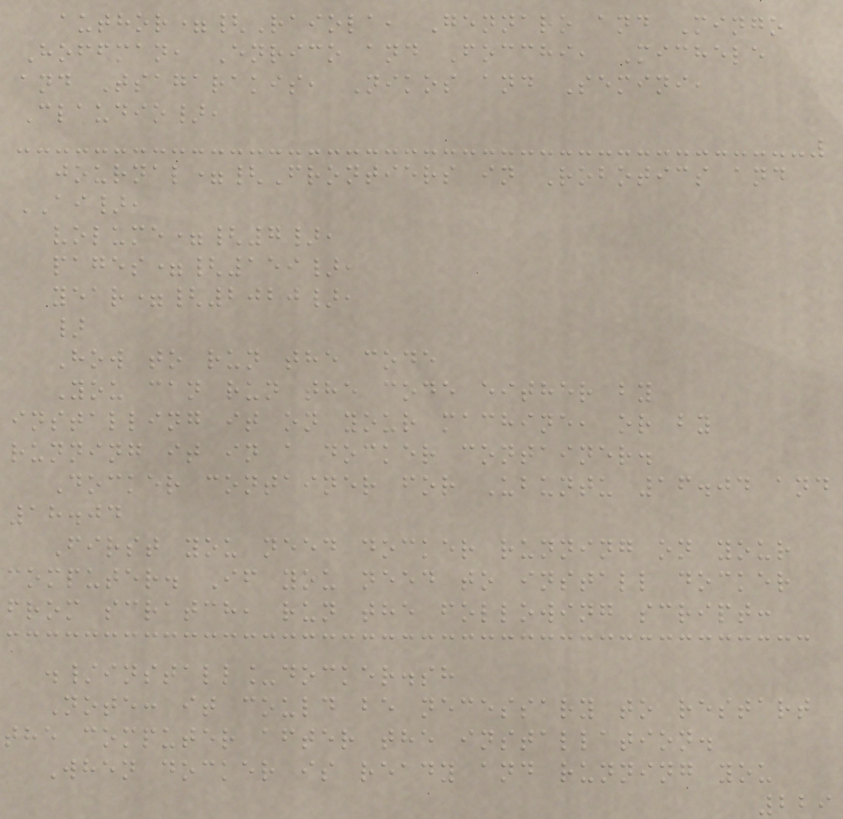author={Raiola, Gennaro and Mingo
Hoffman, Enrico and Focchi, Michele
and Tsagarakis, Nikos and Semini,
Claudio},
journal={Frontiers in Robotics and
AI},
volume={7},
pages={159},
year={2020},
}
How to run the code
You can run the code either by
installing it on your machine, or by
running it in a docker container.
Docker container for Ubuntu 16.04 and
18.04
First you need docker running on your
computer. If you need to install docker
from scratch, run the following script:
./install_docker.sh
Note: it could be necessary to restart
the computer after the installation.
When docker is ready and running you
229
